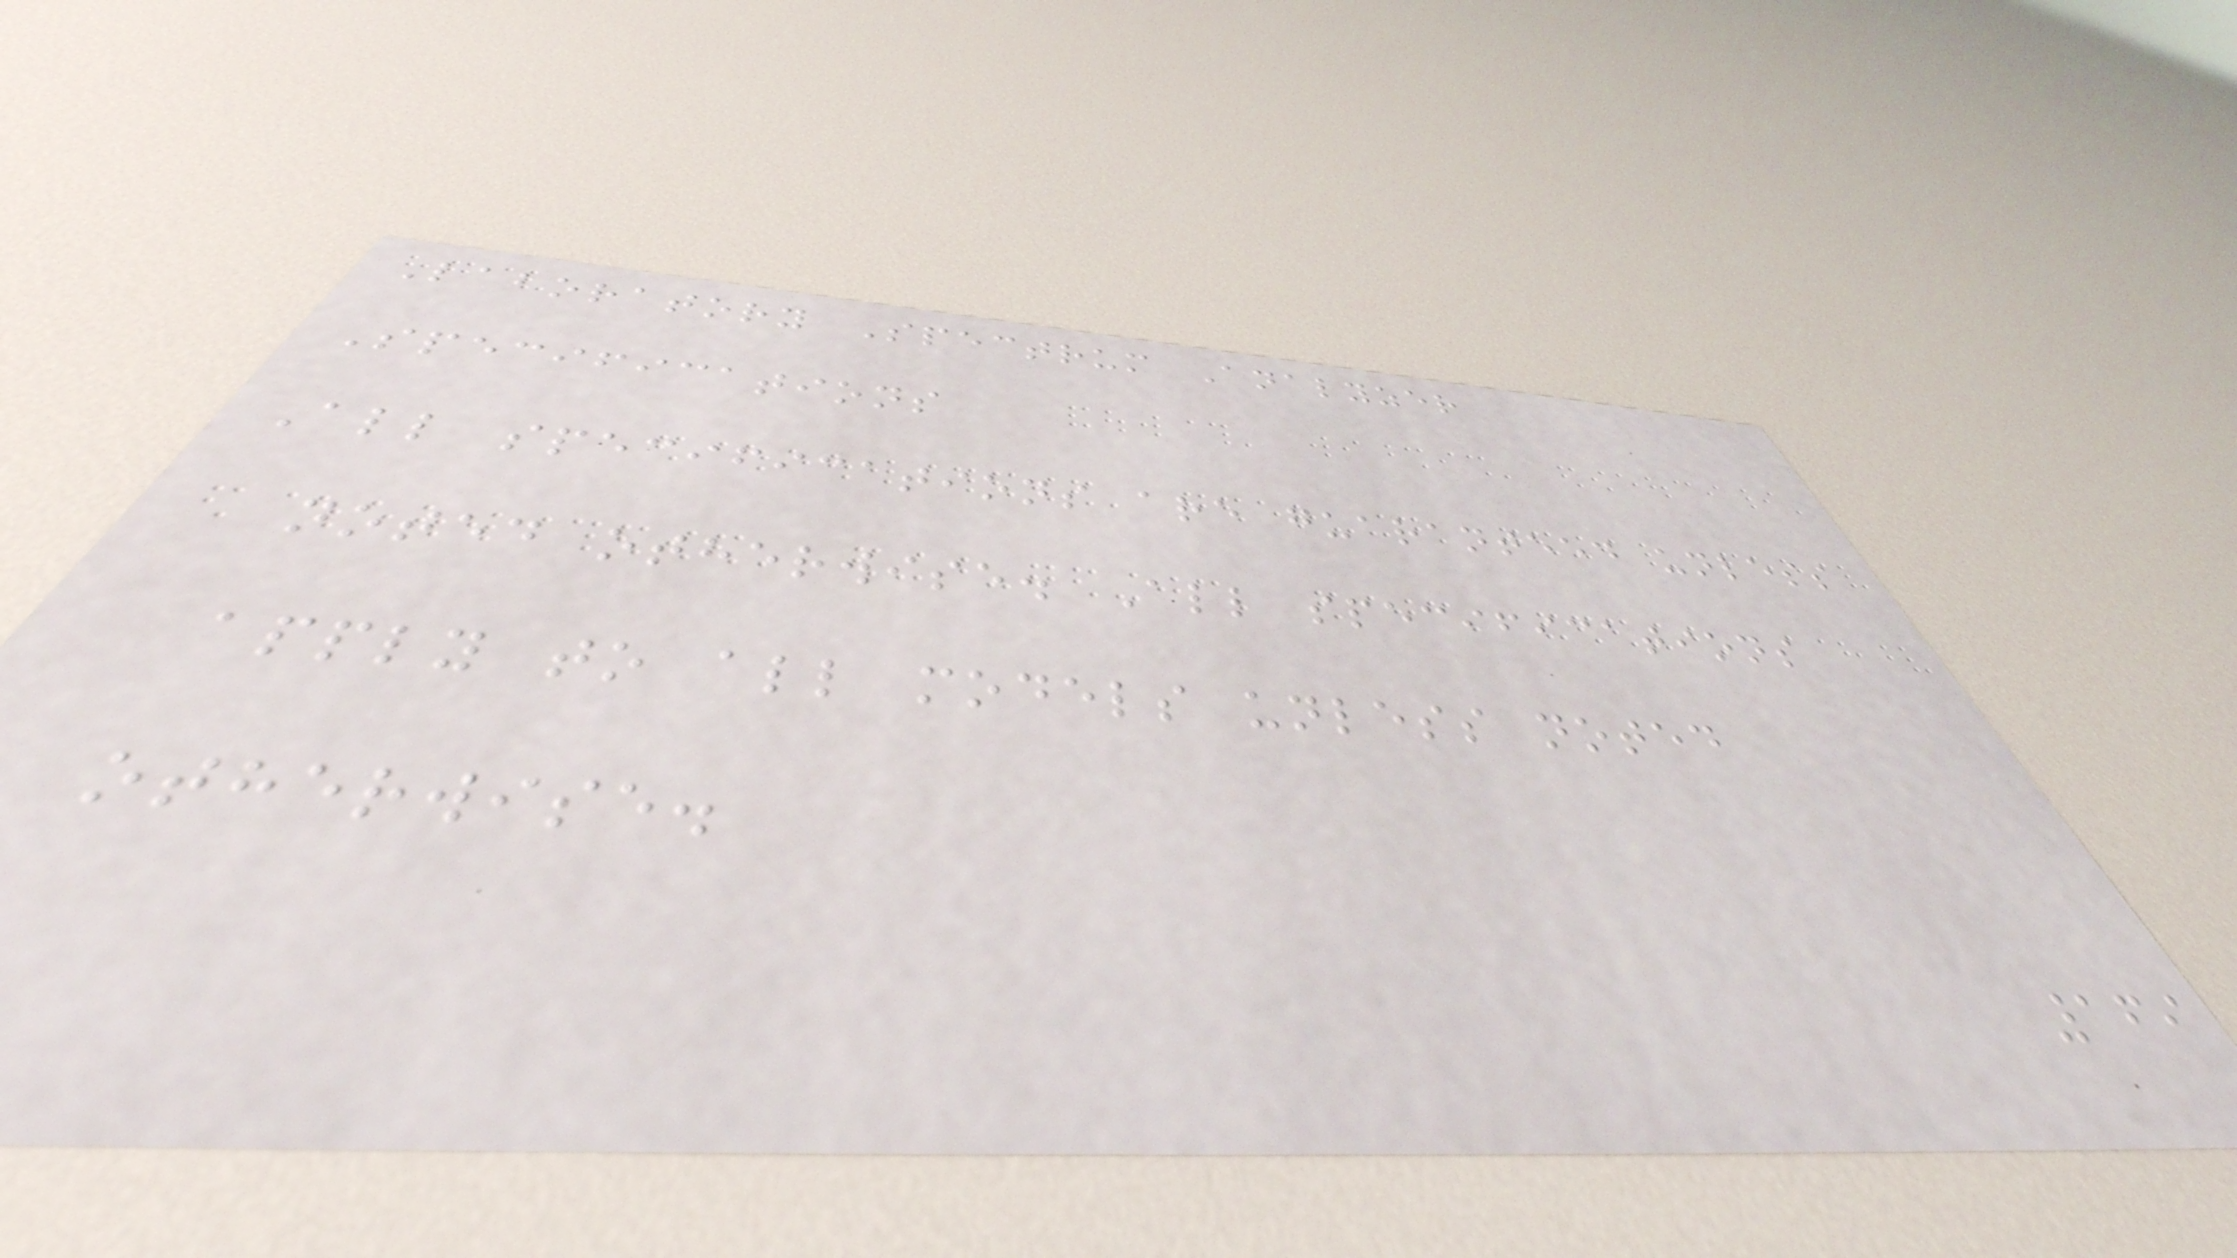Laboratory Spectrum Analyzer
Specifications
All specifications are guaranteed unless
noted otherwise. All specifications
apply to all models unless noted
otherwise.
169
